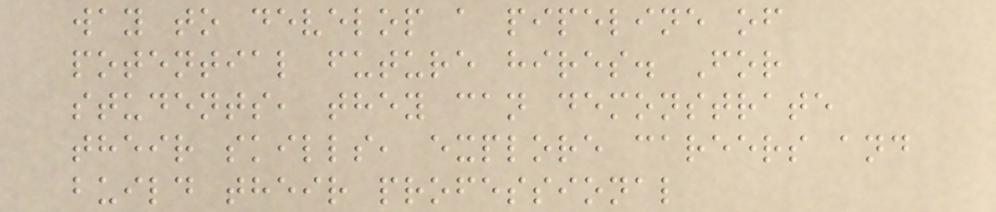way to develop a pipeline of
potential future hires. For
students, they can demonstrate
their skills, explore careers and
build their professional
